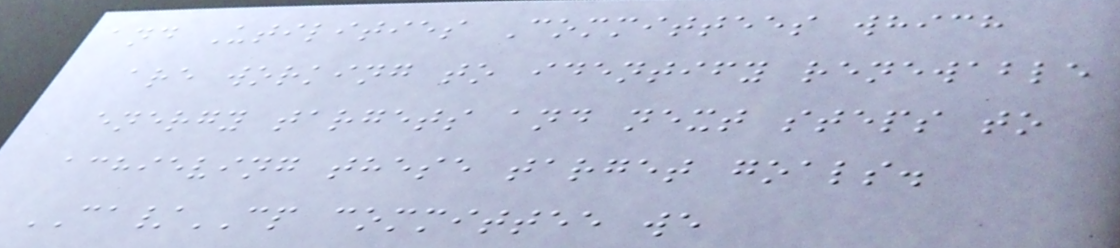and Utilities Committees which
are working to identify renewable
energy targets and next steps to
achieving these target goals.
CA/CP committee we
